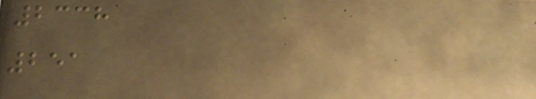2338
251
